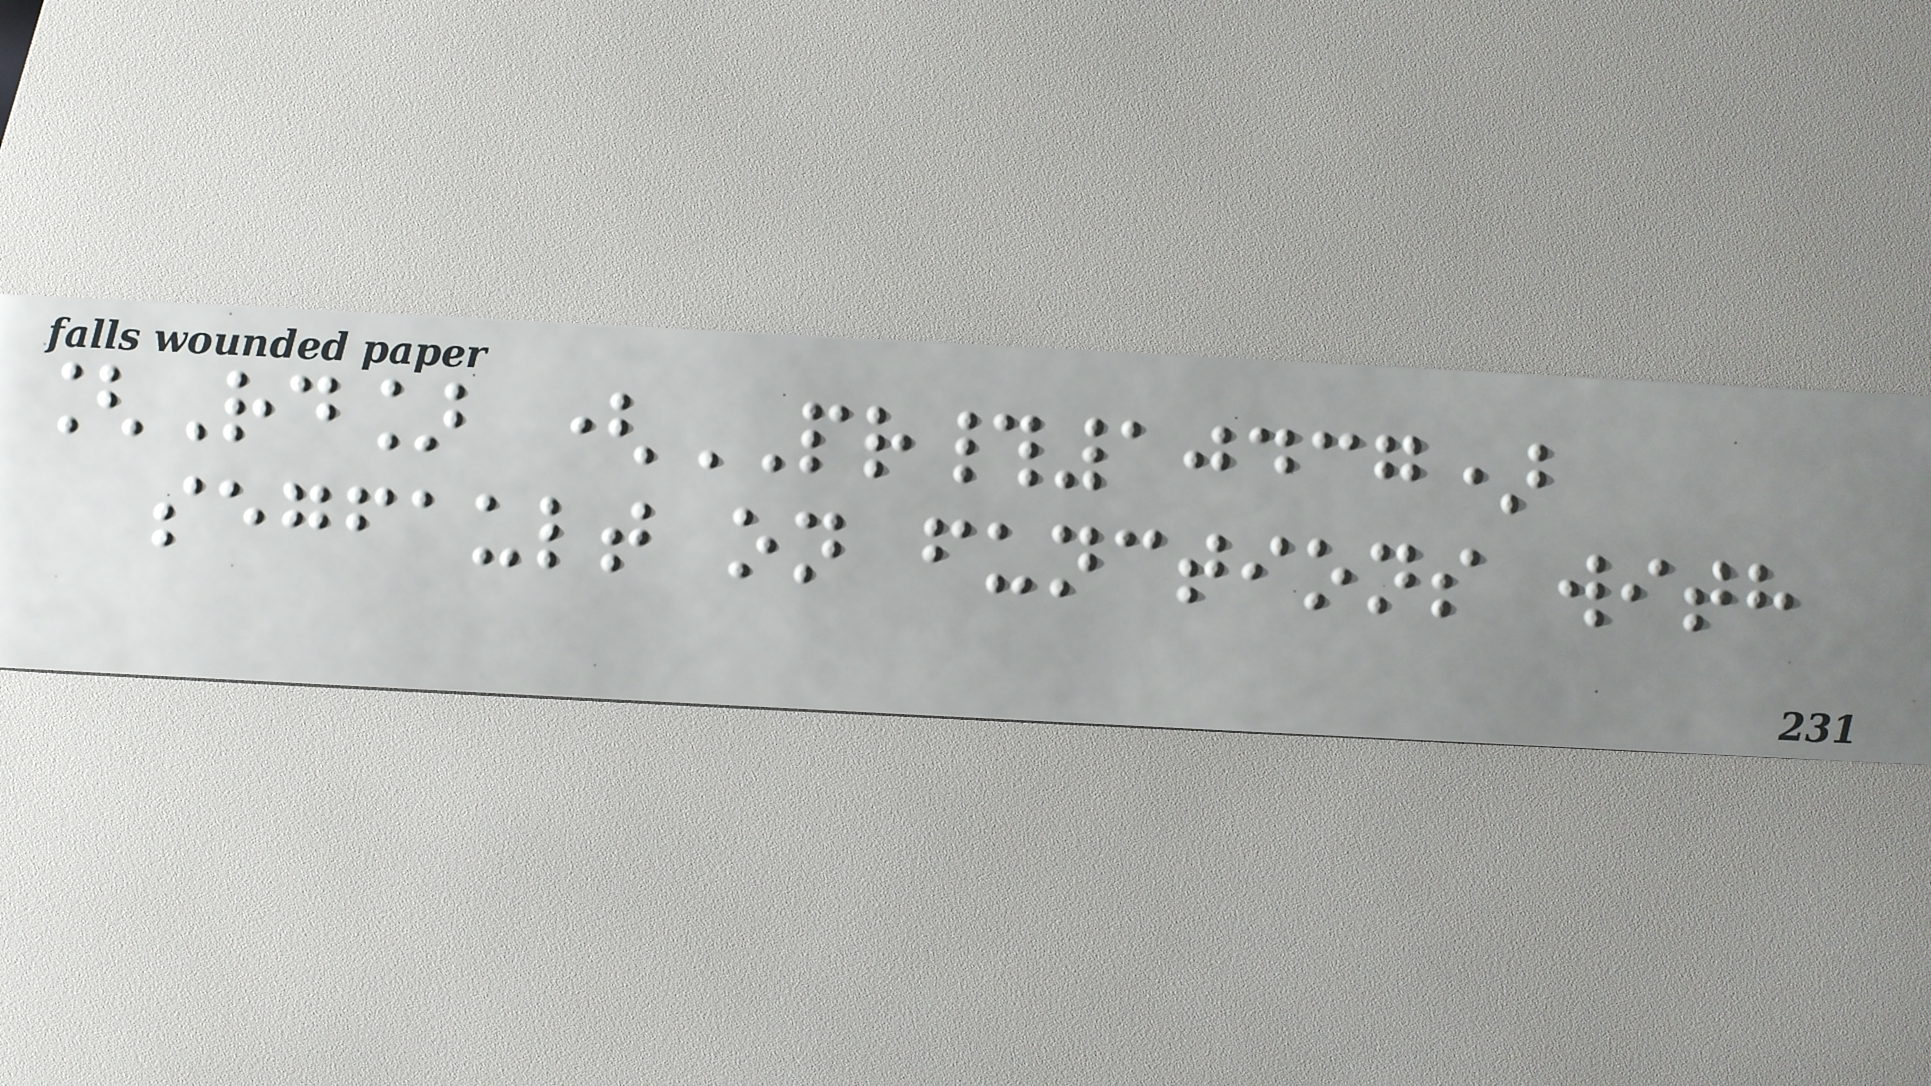[Rd] (PR#10437)
segfault on functions with
